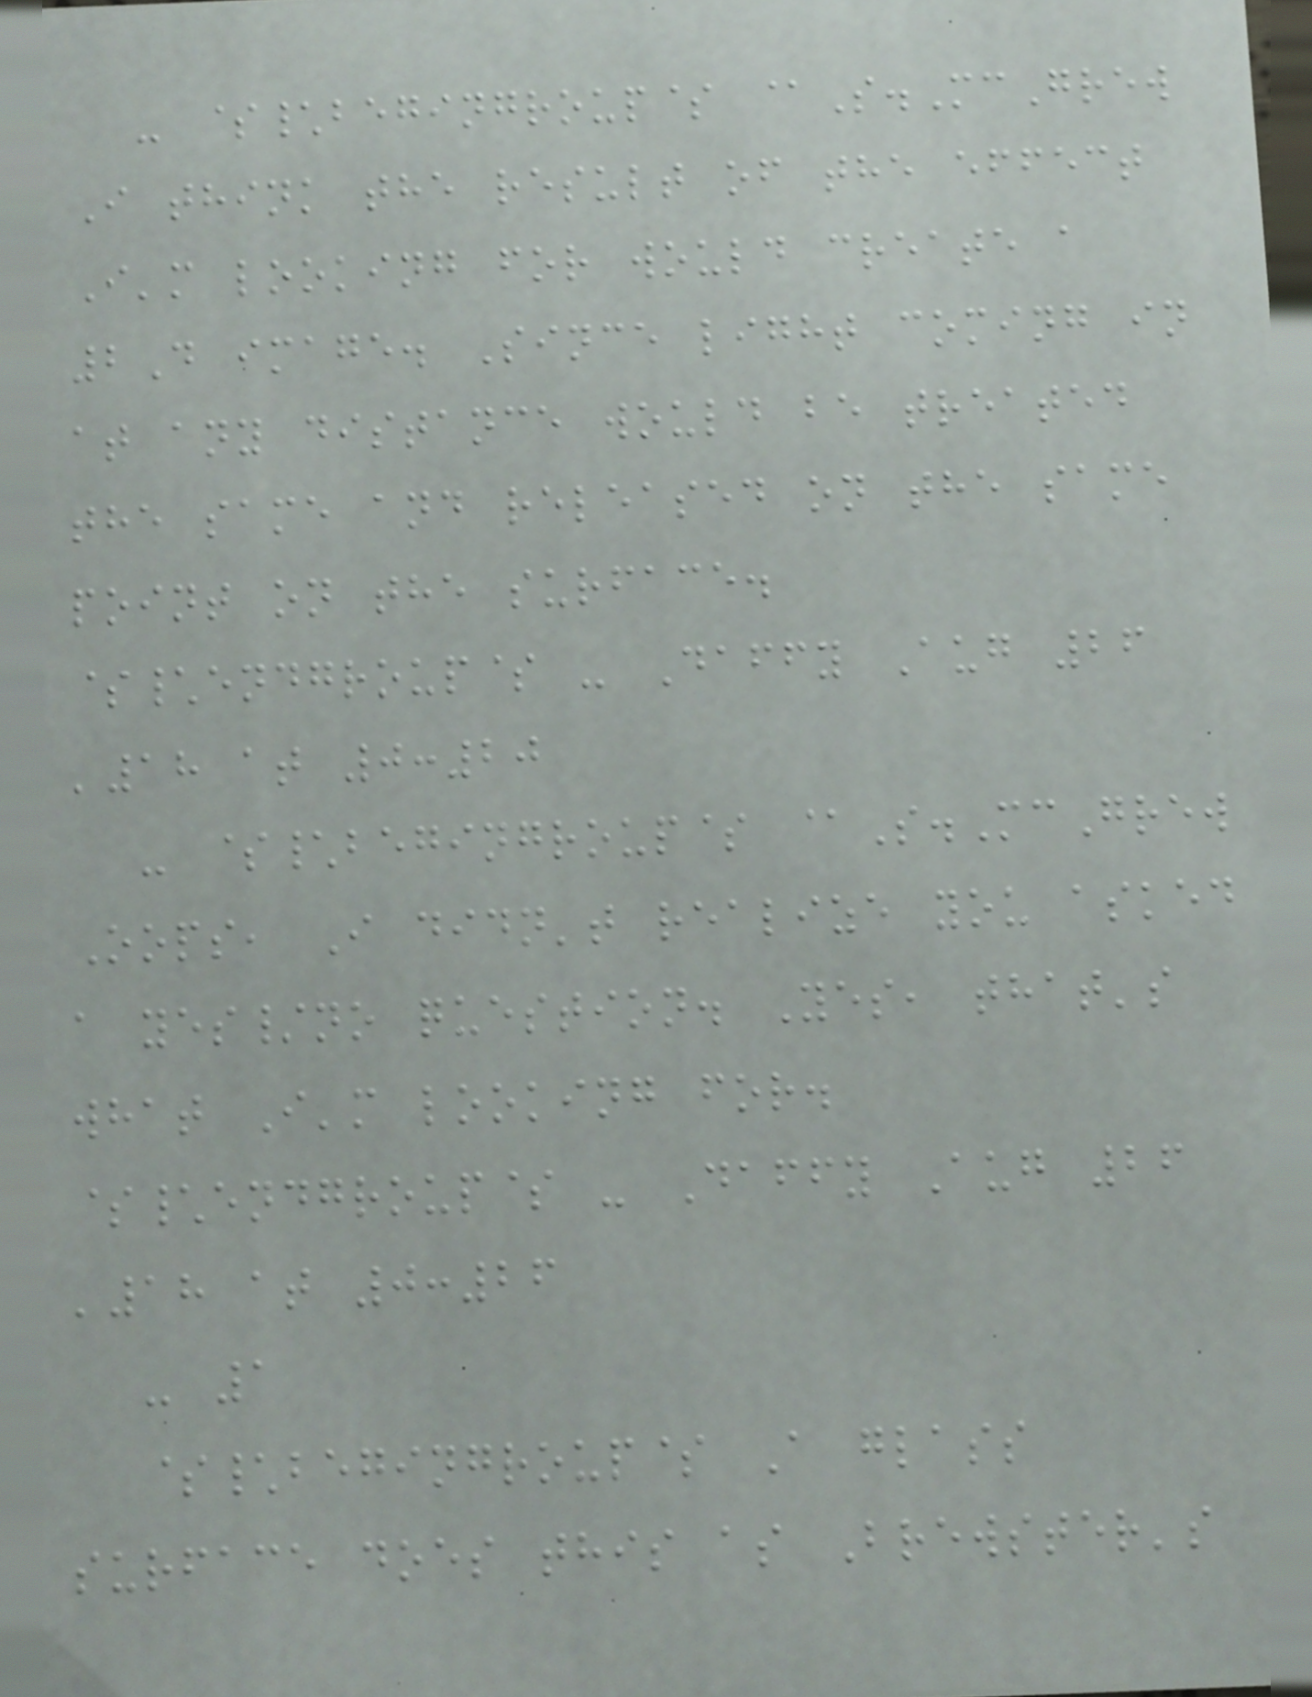- $\begingroup$ @S.McGrew
I think the result of the effect
I'm looking for would create a
2D image. Since light coming in
at any distance would be treated
the same and released on the same
point on the surface.
$\endgroup$ - Daffy Aug 26
'18 at 0:20
- $\begingroup$ @S.McGrew
Oops, I didn't realize you asked
a yes/no question. Yes, that's
what I'm looking for.
$\endgroup$ - Daffy Aug 26
'18 at 0:26
- 1
$\begingroup$ A glass
surface does this as Brewster's
